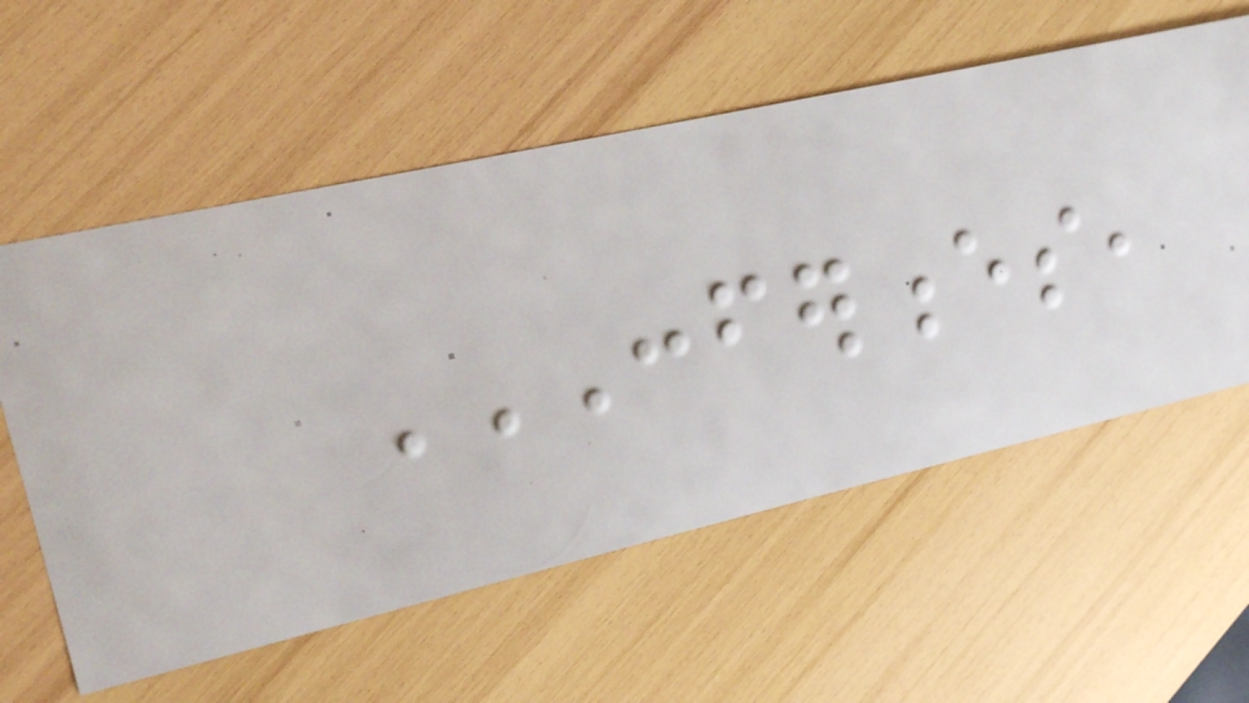CONFERENCES,
